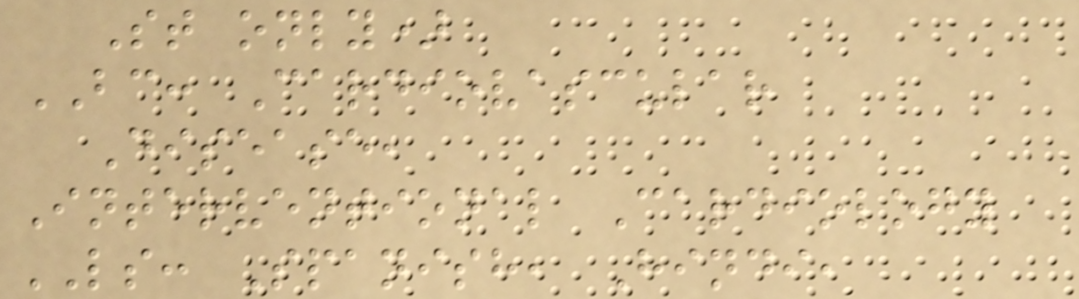St only)
BC: Cardiovascular
Disease,
Interventional Cardiology
LS: Spanish, Hindi,
